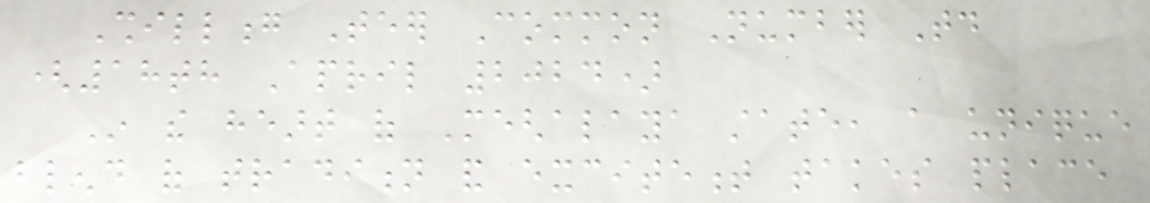Shillong Teer Common Number Today
(18th April 2024)
In the heart of Meghalaya state, a unique
blend of tradition and excitement takes place
